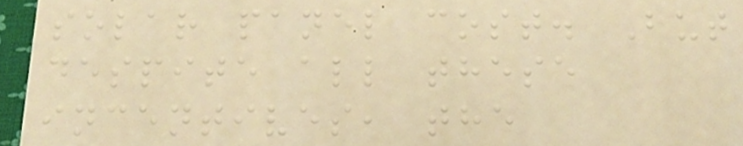solar panel cost. But
despite all these
incentives, the
